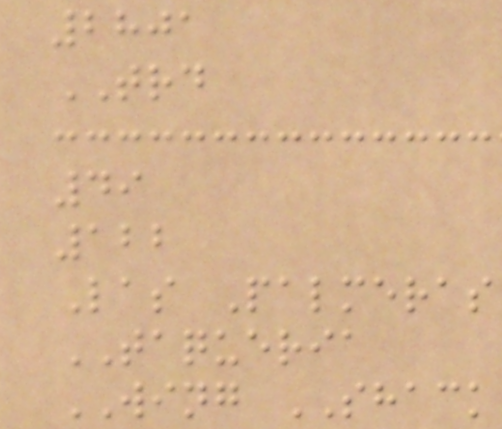2801
TRD
49
122
Las Palmeras
TAQUERIA
WING SHACK
